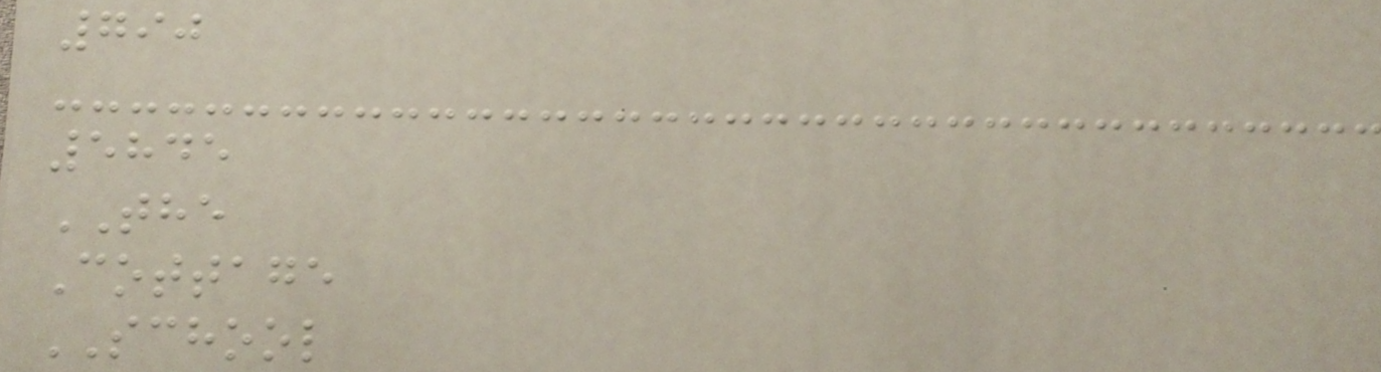790
5845
THE
Cottage
SCHOOL
